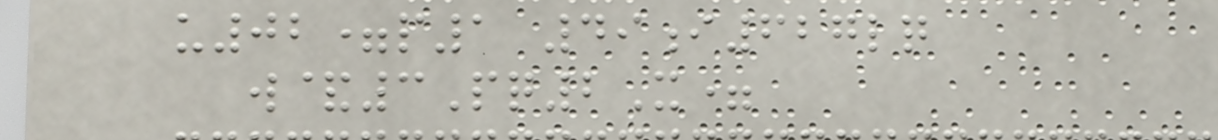u02=p1 49i627lq
w&3Pq2X=
